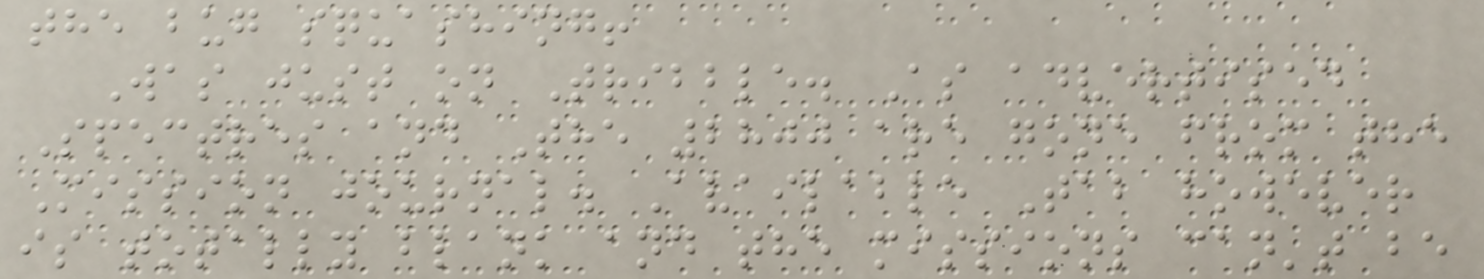the bug squashing!
Was just on Tribble. As advertised
Spectres and The 2800 are gone from the
Mission journal. Available Tab however
is totally blank and the missions can't be
